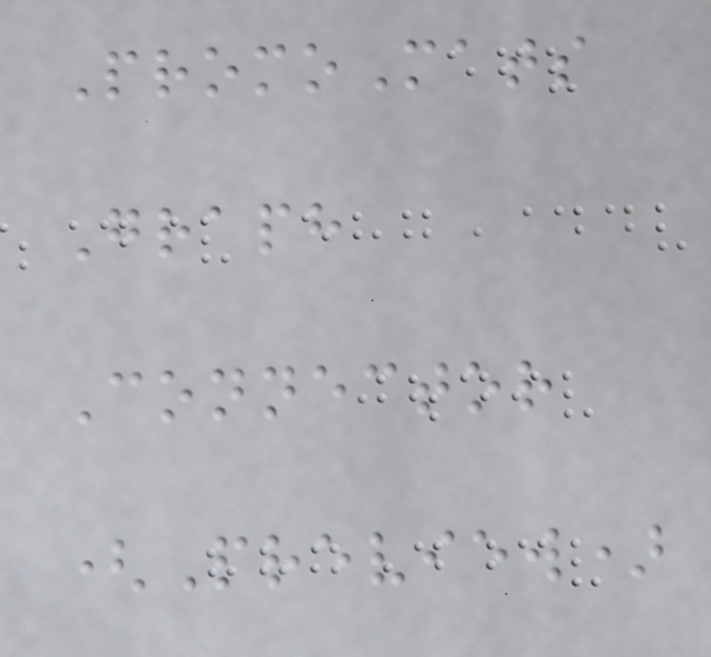PromoMats
Graph
Connector
(Preview)
